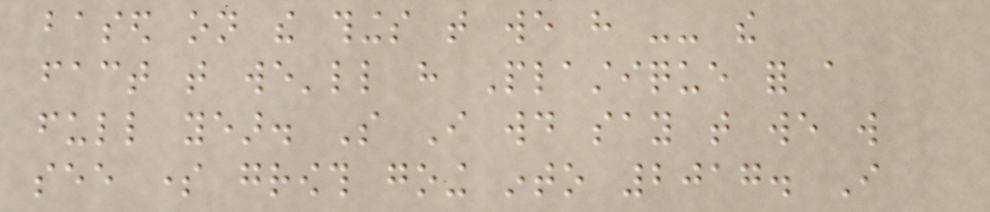based on the things that we have -- the
fact that we'll have Plastique for a
full year. So I would say that we will
see some growth going into 2017. I
